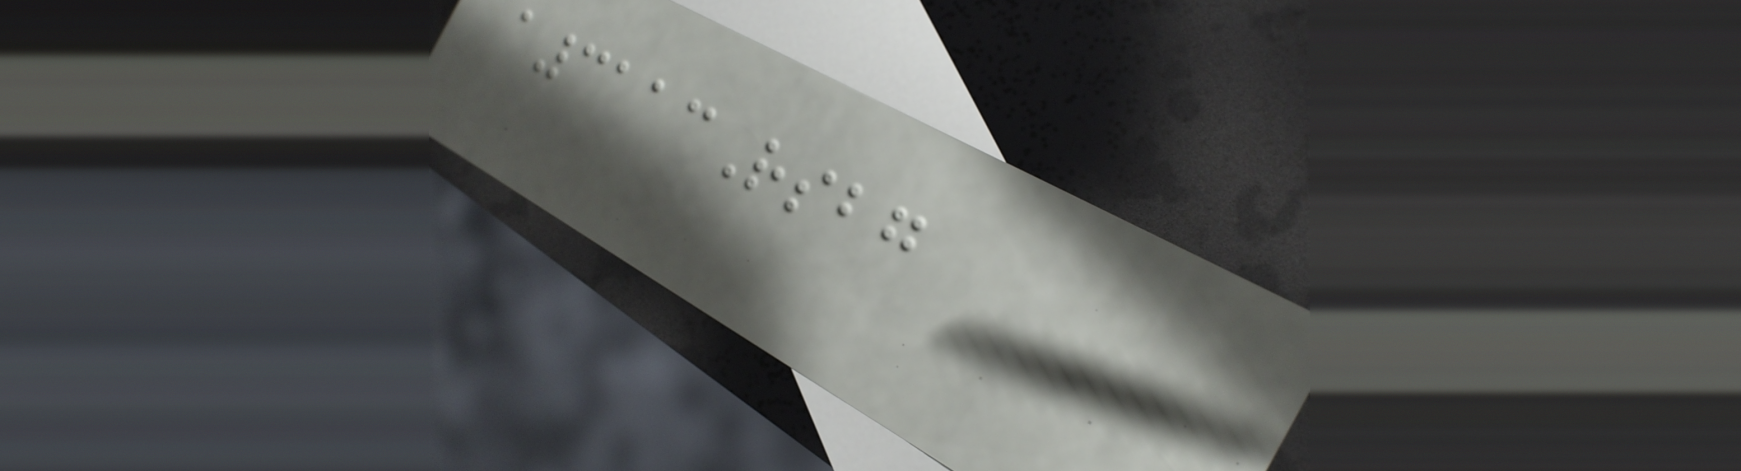a3113Rsbg
